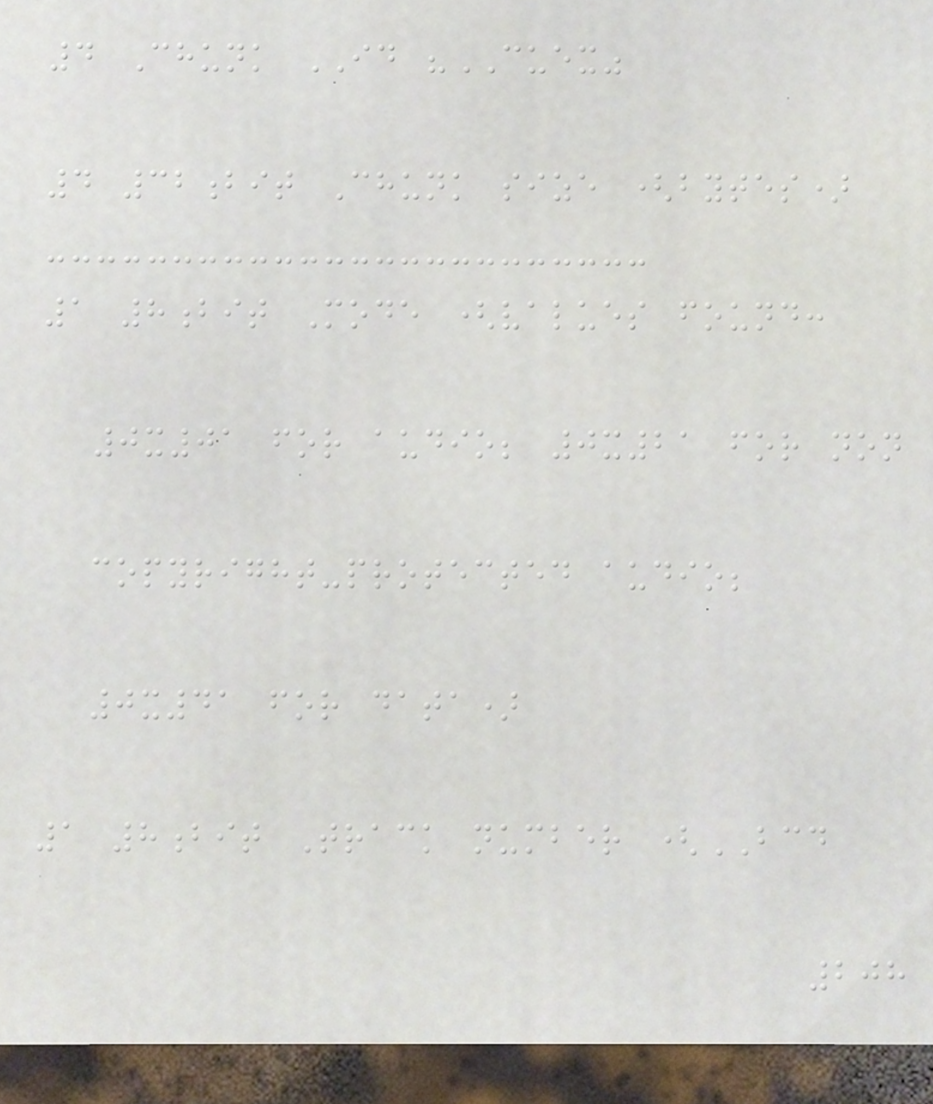4 Chunk ID "CUEX"
4 32bit Chunk size (bytes)
1 8bit Mode (values found:
0x01 for audio; 0x21 for non
copyright-protected audio;
0x41 for data)
1 8bit Track number (BCD
208
